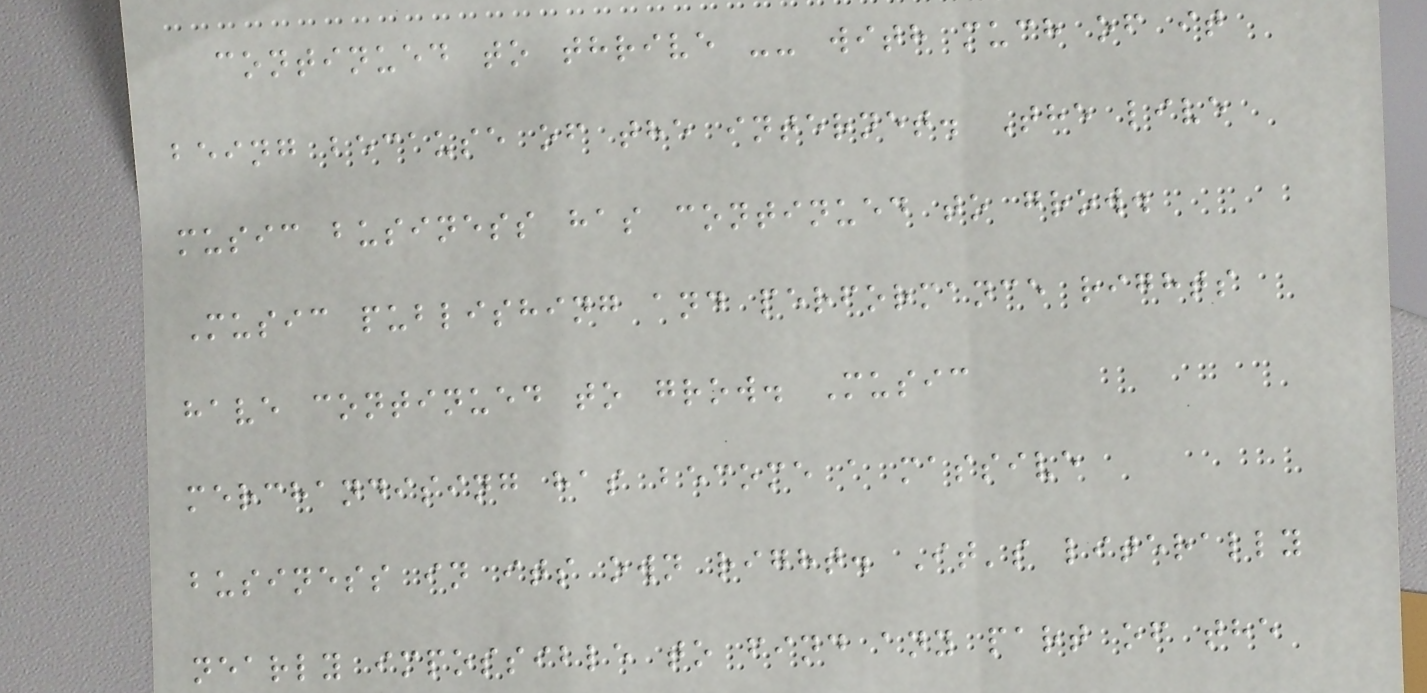continued to thrive -- with much of it
being because of the internet. The live
music business has continued to grow.
Music publishing and performance rights
have continued to grow. Music
merchandising has become a massive
business in its own right. It's literally
nearly impossible to find any part of the
